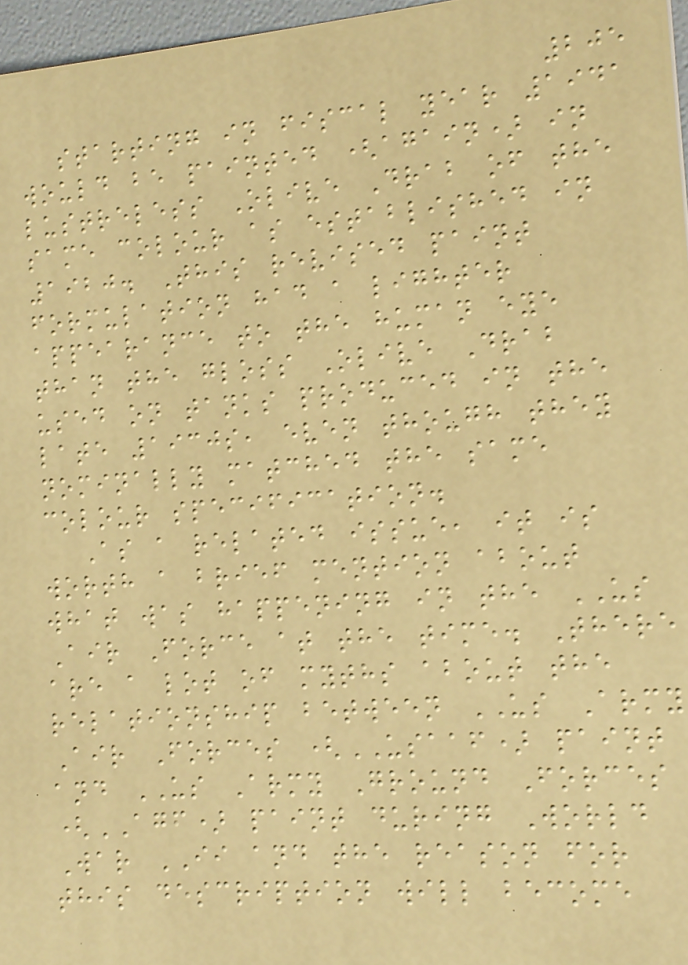205
starting in fiscal year 1941
would be painted (again) in
lustreless Olive Drab of the
same colour as established in
1920. This revised paint
formulation had a lighter
appearance to the human eye
than the gloss Olive Drab
used on tanks produced in the
late 1930s, even though they
nominally matched the same
colour specification.
As a related issue, it is
worth a brief mention about
what was happening in the US
Air Force at the time. There
are a lot of myths about the
relationship between US Army
Air Forces (USAAF) paint
and US Army Ground Forces
(AGF) paint during World
War II and the reason for
this description will become
